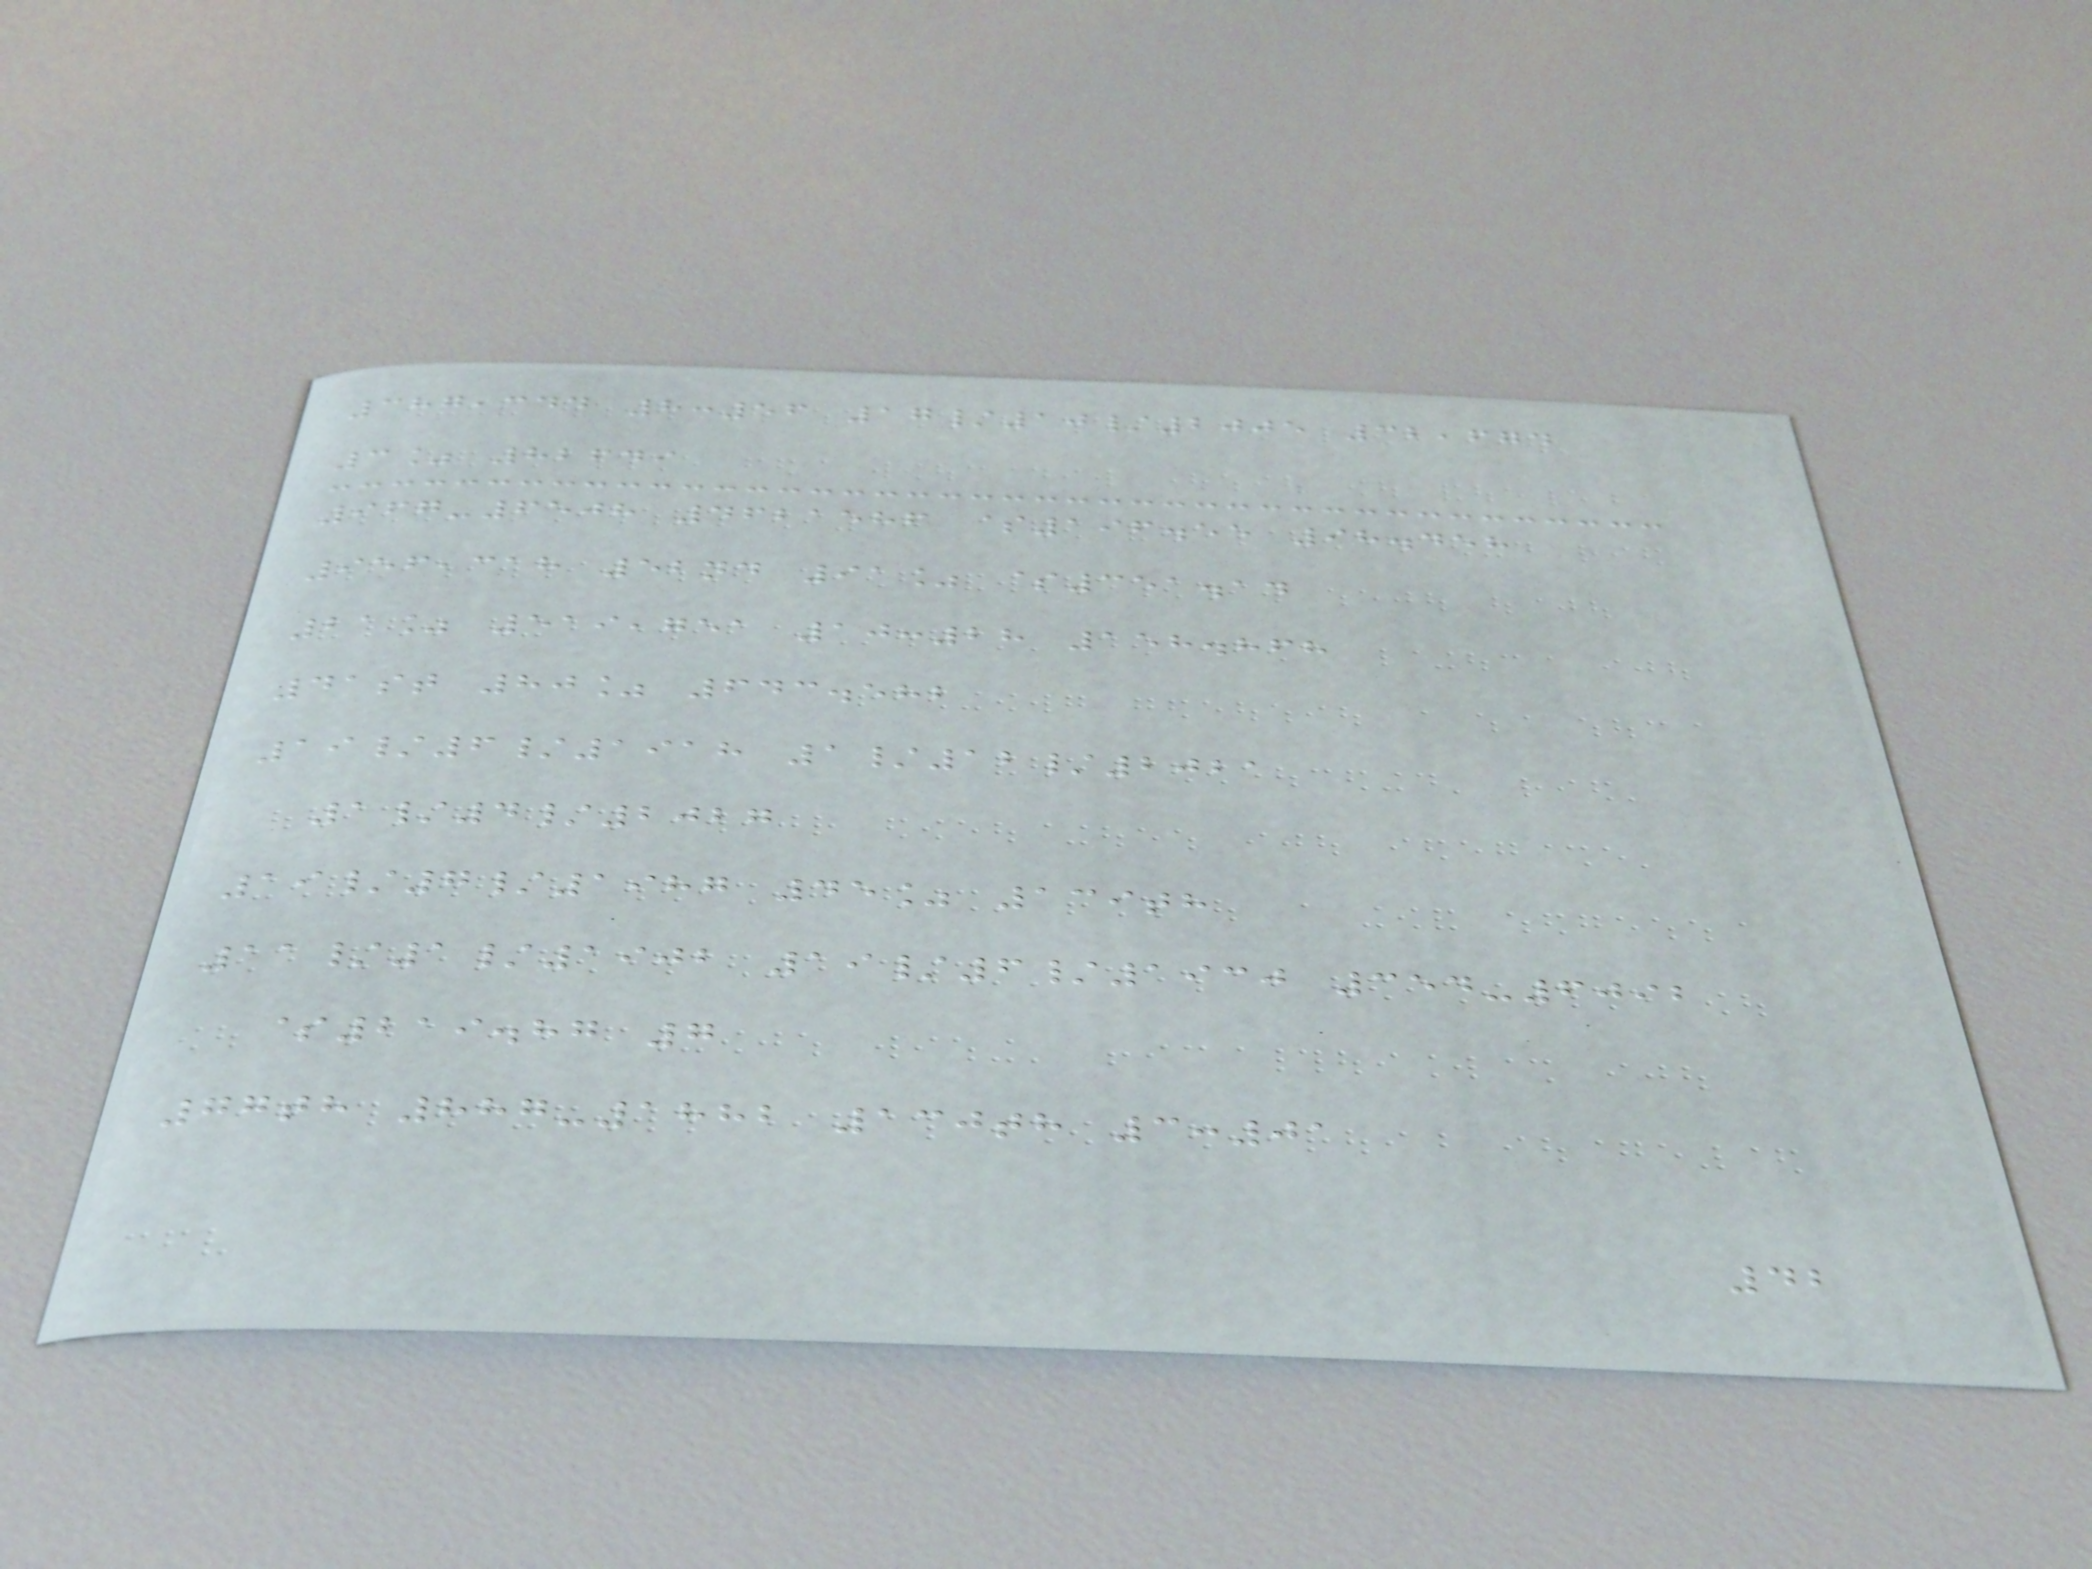387,344 8:56 17/10/2005 32,674
3% 82649
967-6508 4621586 $196.55 98.458
956,318 52nd 91% $351.14
21% 519,751 10:28 158.868
41st 80% 643.582
19/6/1918 1/12/2021
1/4/2027
19/7/1987 45% 139th
11/1/1902 19/6/1930 354-6092
$219.87 7
77th 887-1882 130th 3:01
42
